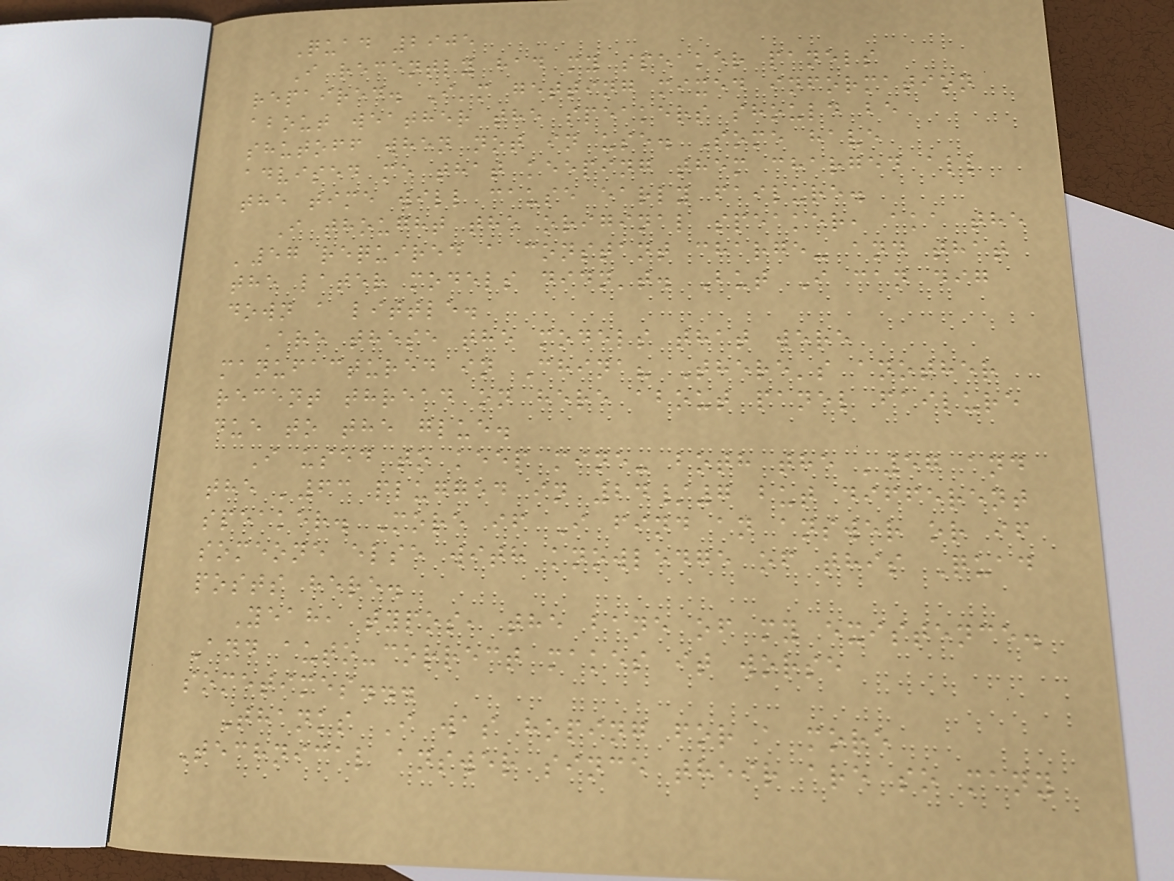Quad 2905
I recently had my speaker panels
repaired. I'm getting mixed information
about weather the speakers should be
shutoff when not in use. Some have
advised me that keeping them charged all
the time will cause early failure.
I thought the original speaker, aka the
'57 required a constant charge- and that
the later models didn't. But I can dig
down a little.
Are these the models that were
manufactured in China? There's another
recent thread on here about panel failure
due to the glue.
I used to keep mine- both the '57 and
the '63 plugged in 24/7 but different
speaker. More if I find an answer or if
someone else with knowledge of this Quad
posts here.
Yeah, typos, the bane of my existence.
And auto-correct makes it worse
sometimes...
Thanks I was hoping for a more
Technical answer since their are so many
